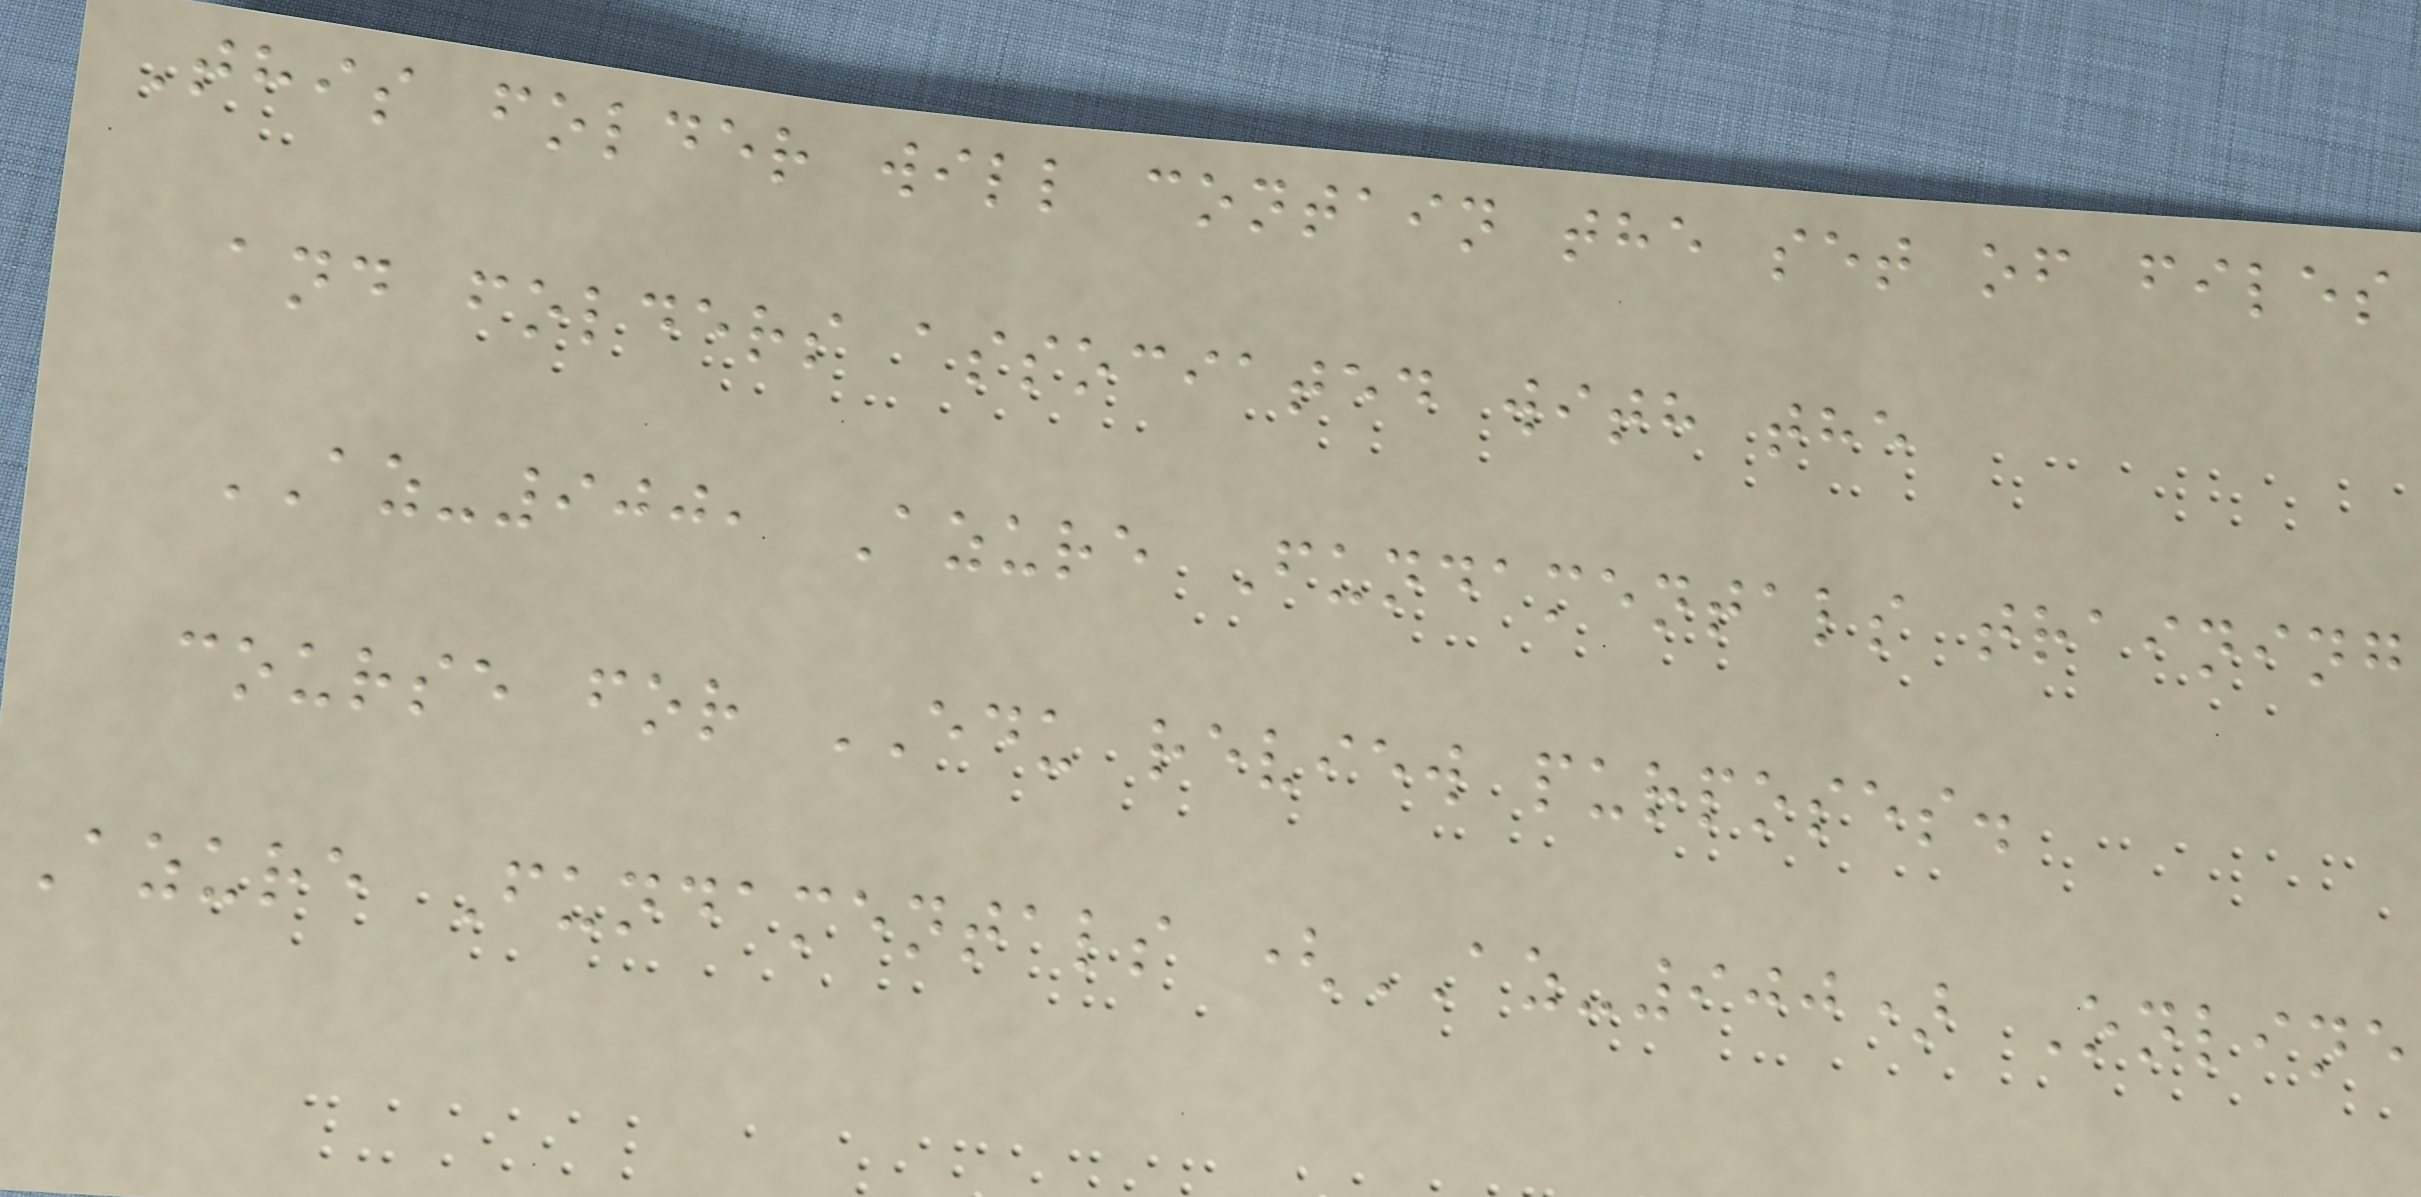This folder will contain the set of files
and folders associated with the
AZ-900, Azure Fundamentals training
course for EDU review purposes.
Azure Fundamentals (AZ-900) Online
